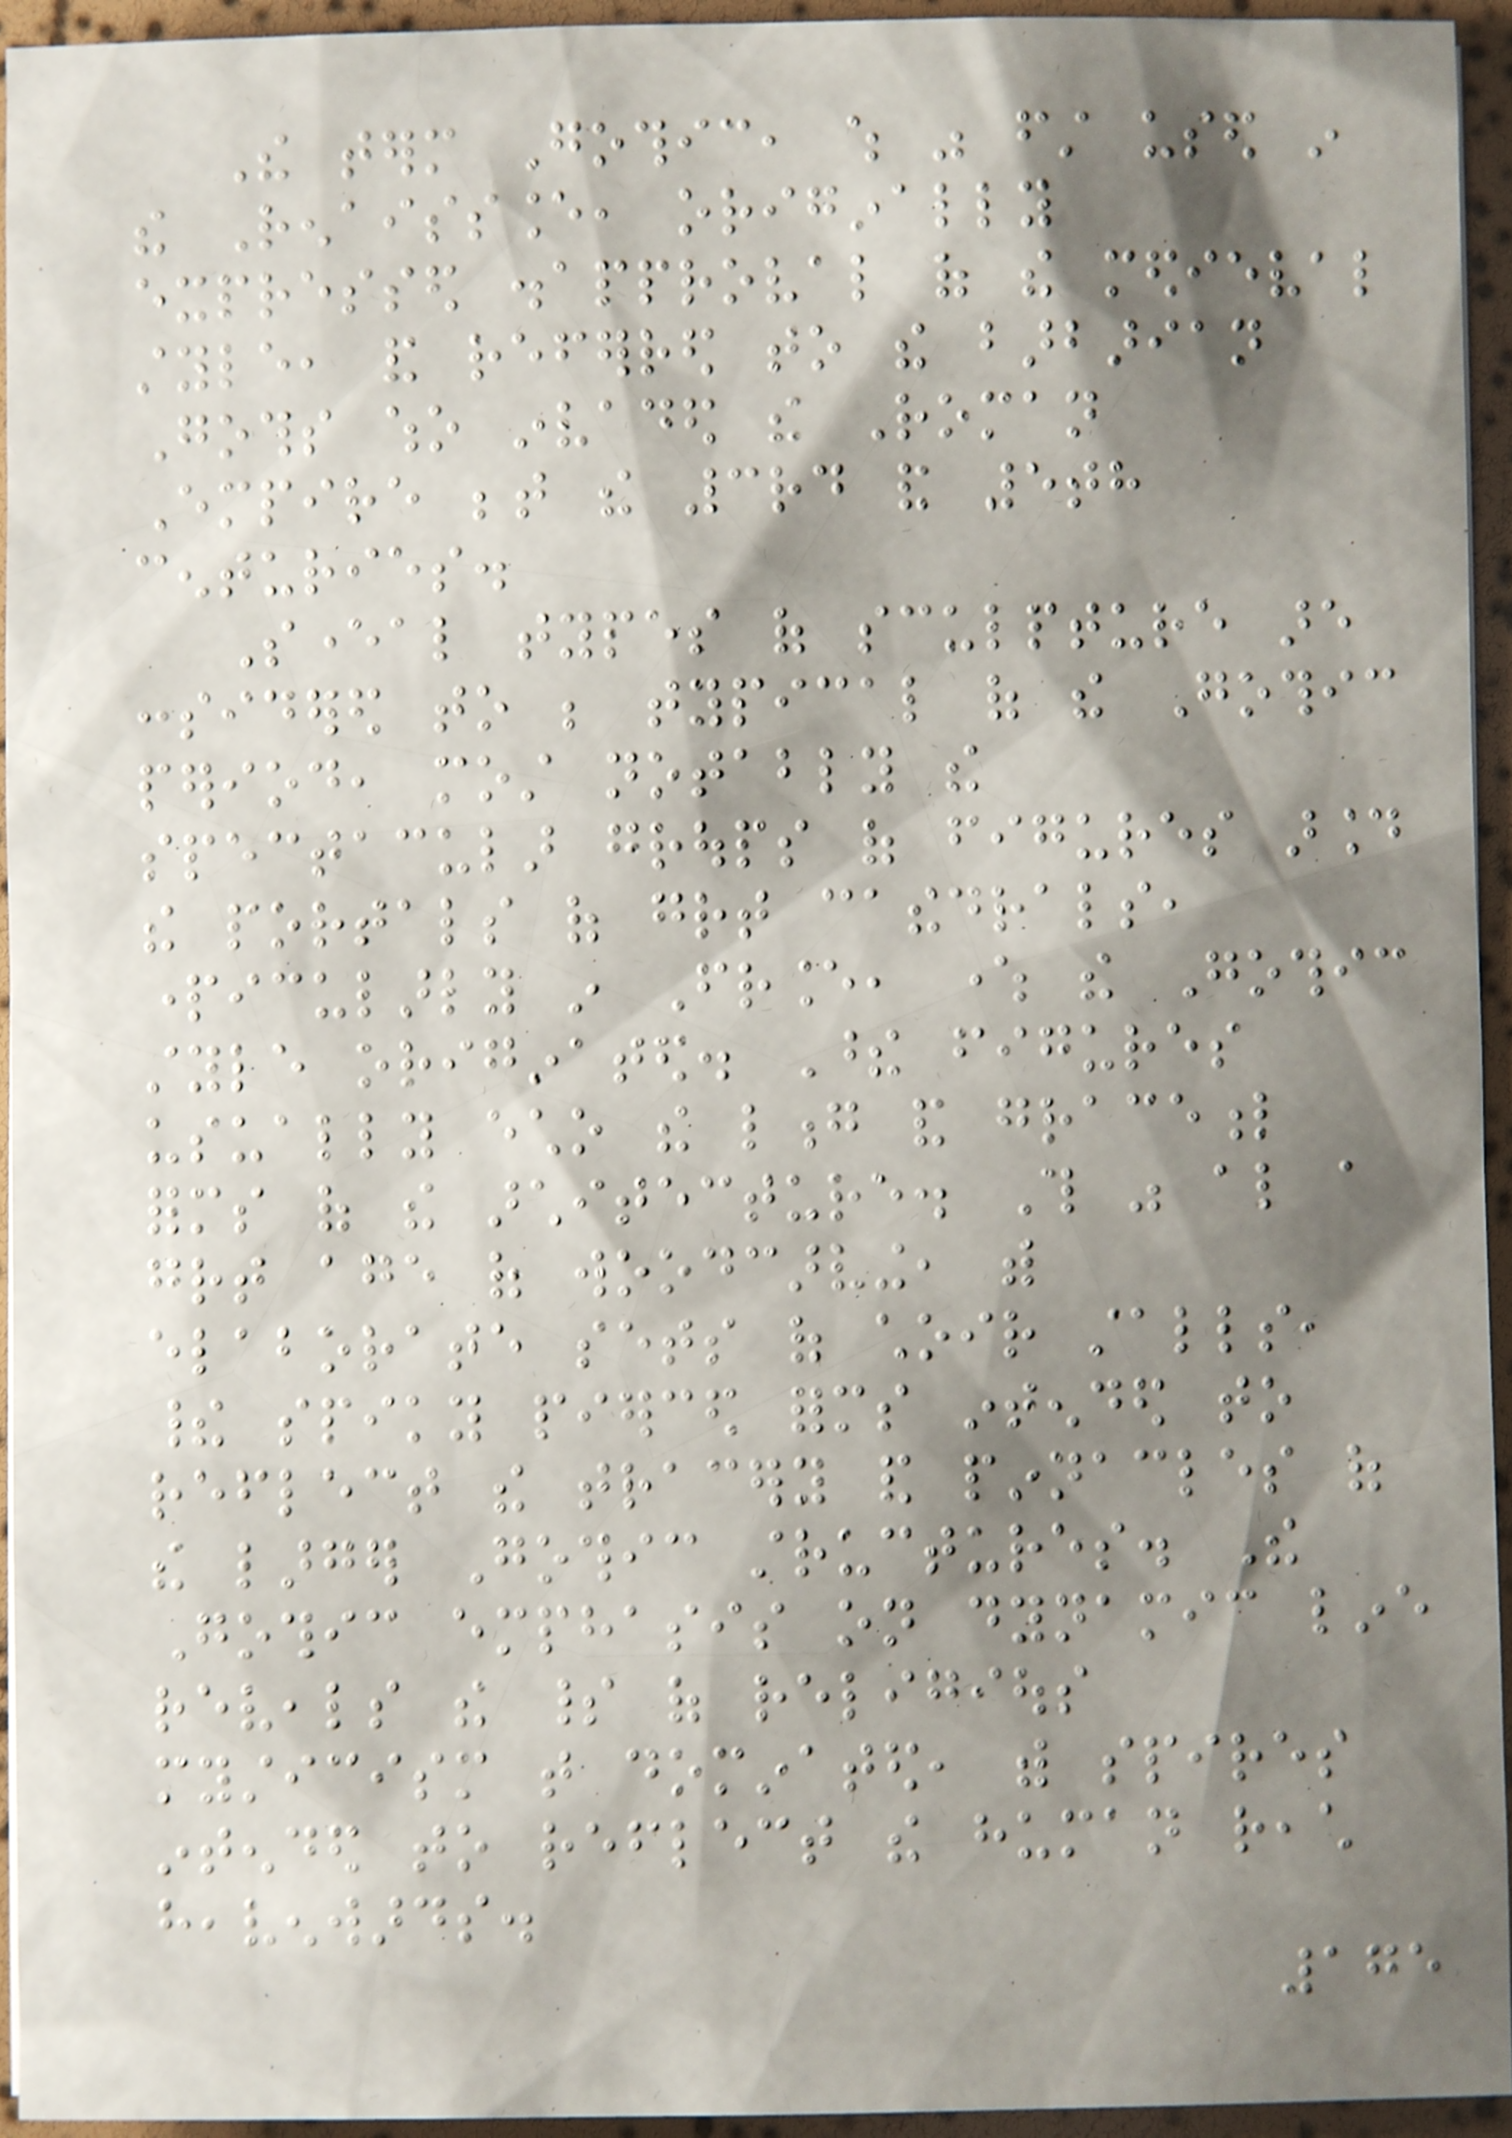The term Gothic, which was first used in
the Renaissance, originally
expressed disapproval of the medieval
style, and referred to the barbarian
Goths who invaded the Roman
Empire between the 3rd and 5th
centuries.
Several types of sculpture are
considered to be typical of the Gothic
period, most notably the
spectacular groups of figures around
the portals of great cathedrals,
particularly in France, where the Gothic
style originated. These figures
usually echo the long and graceful
forms of the architecture. This was also a
great age of woodcarving, with
elaborate sets of choir stalls,
their spiky pierced forms intended to
reflect the tracery and pinnacles of
the larger Gothic structures. The
Gothic emphasis on dynamic line
reveals the spirit of religious
mysticism that dominated, with spires
intended to reflect the human reach
heavenwards.
175
